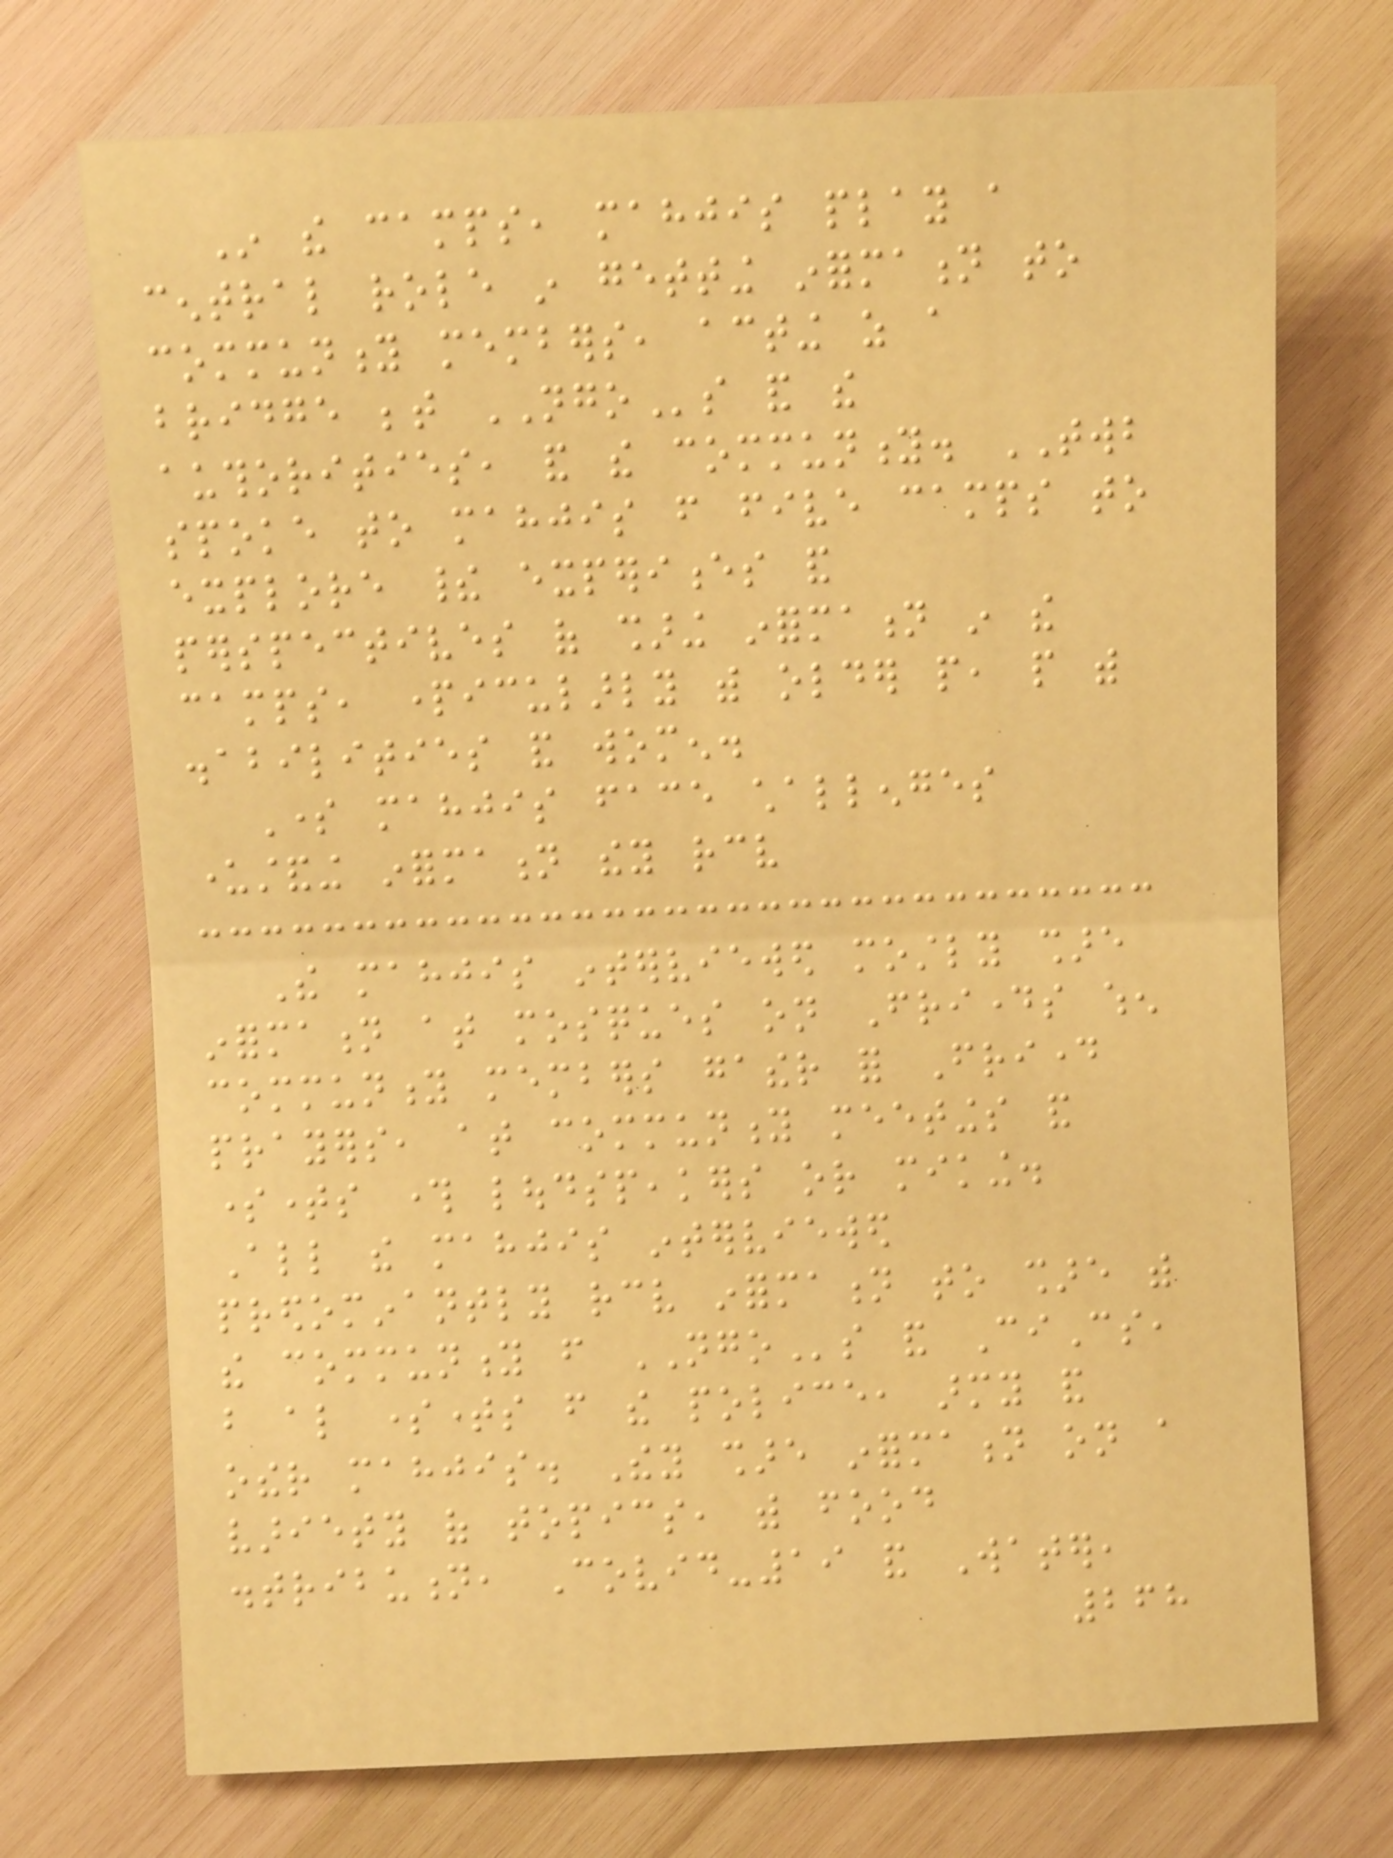In the camps, mahjis play a
central role in getting information to
community members, acting as a
bridge between NGOs and the
authorities, and the community. TWB
spoke to mahjis from five camps to
explore their experiences and
perspectives of sharing information in the
camps, particularly with older people, people with
disabilities and women.
Some mahjis face challenges
understanding information they receive
The mahjis interviewed mostly share
information at mosques on Fridays when
community members gather for Friday
prayers, at community meetings and
sometimes through loudspeakers or miking.
All the mahjis interviewed
predominantly receive information to share with
the community from NGOs and CiCs,
but also sometimes from the police, army and
other mahjis. They share information on a
variety of topics, with food
distribution, Covid-19 and Water,
268
